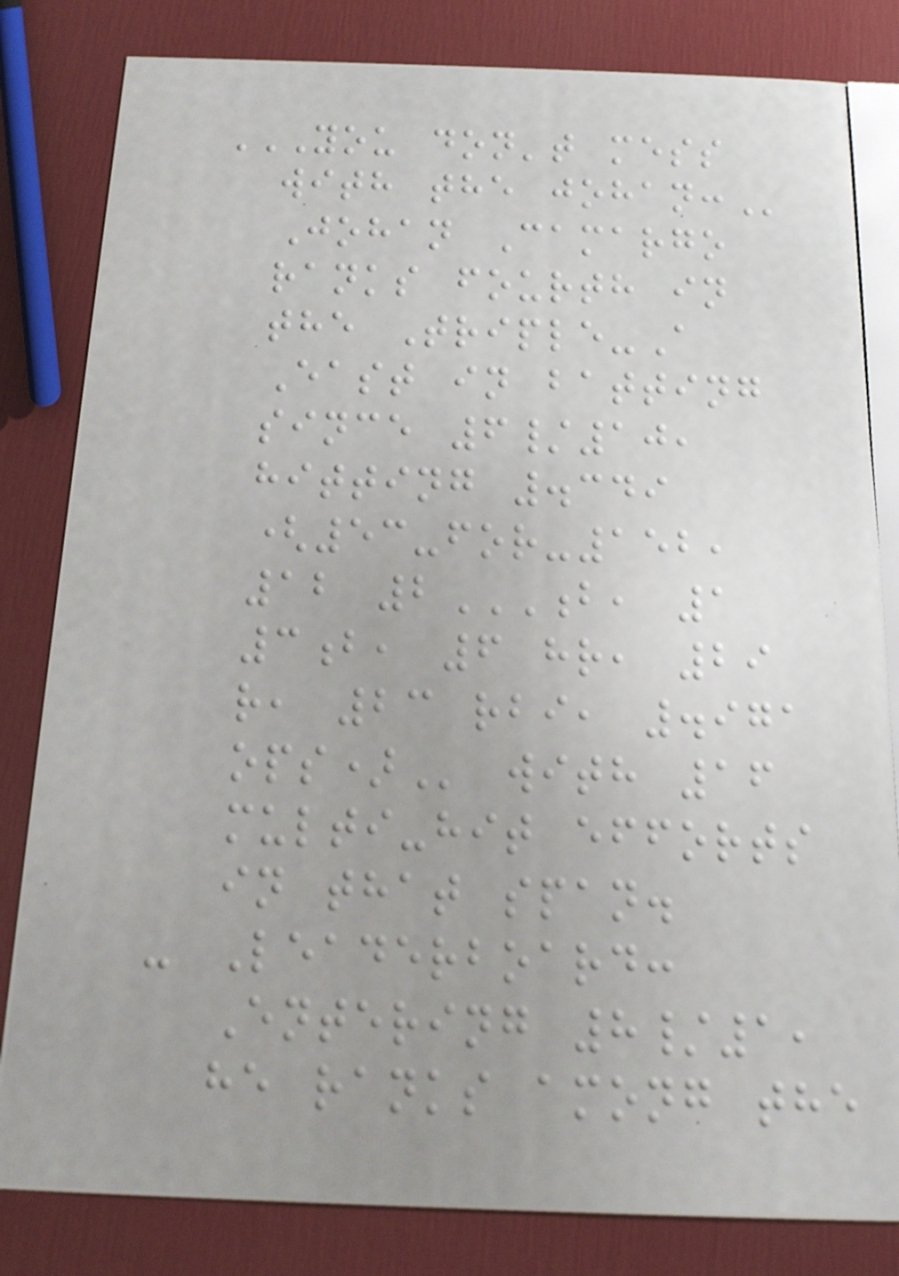YOU DON'T MESS
WITH THE JOHAN:
Johan Camargo
ranks fourth in
the Triple-A
East in batting
since 6/10,
hitting .349
(53-for-152,
12 2B, 1
3B, 6 HR, 29
R, 23 RBI, .971
OPS) with 16
multi-hit efforts
in that span.
- Leaderboard:
Entering 8/1,
he ranks among the
